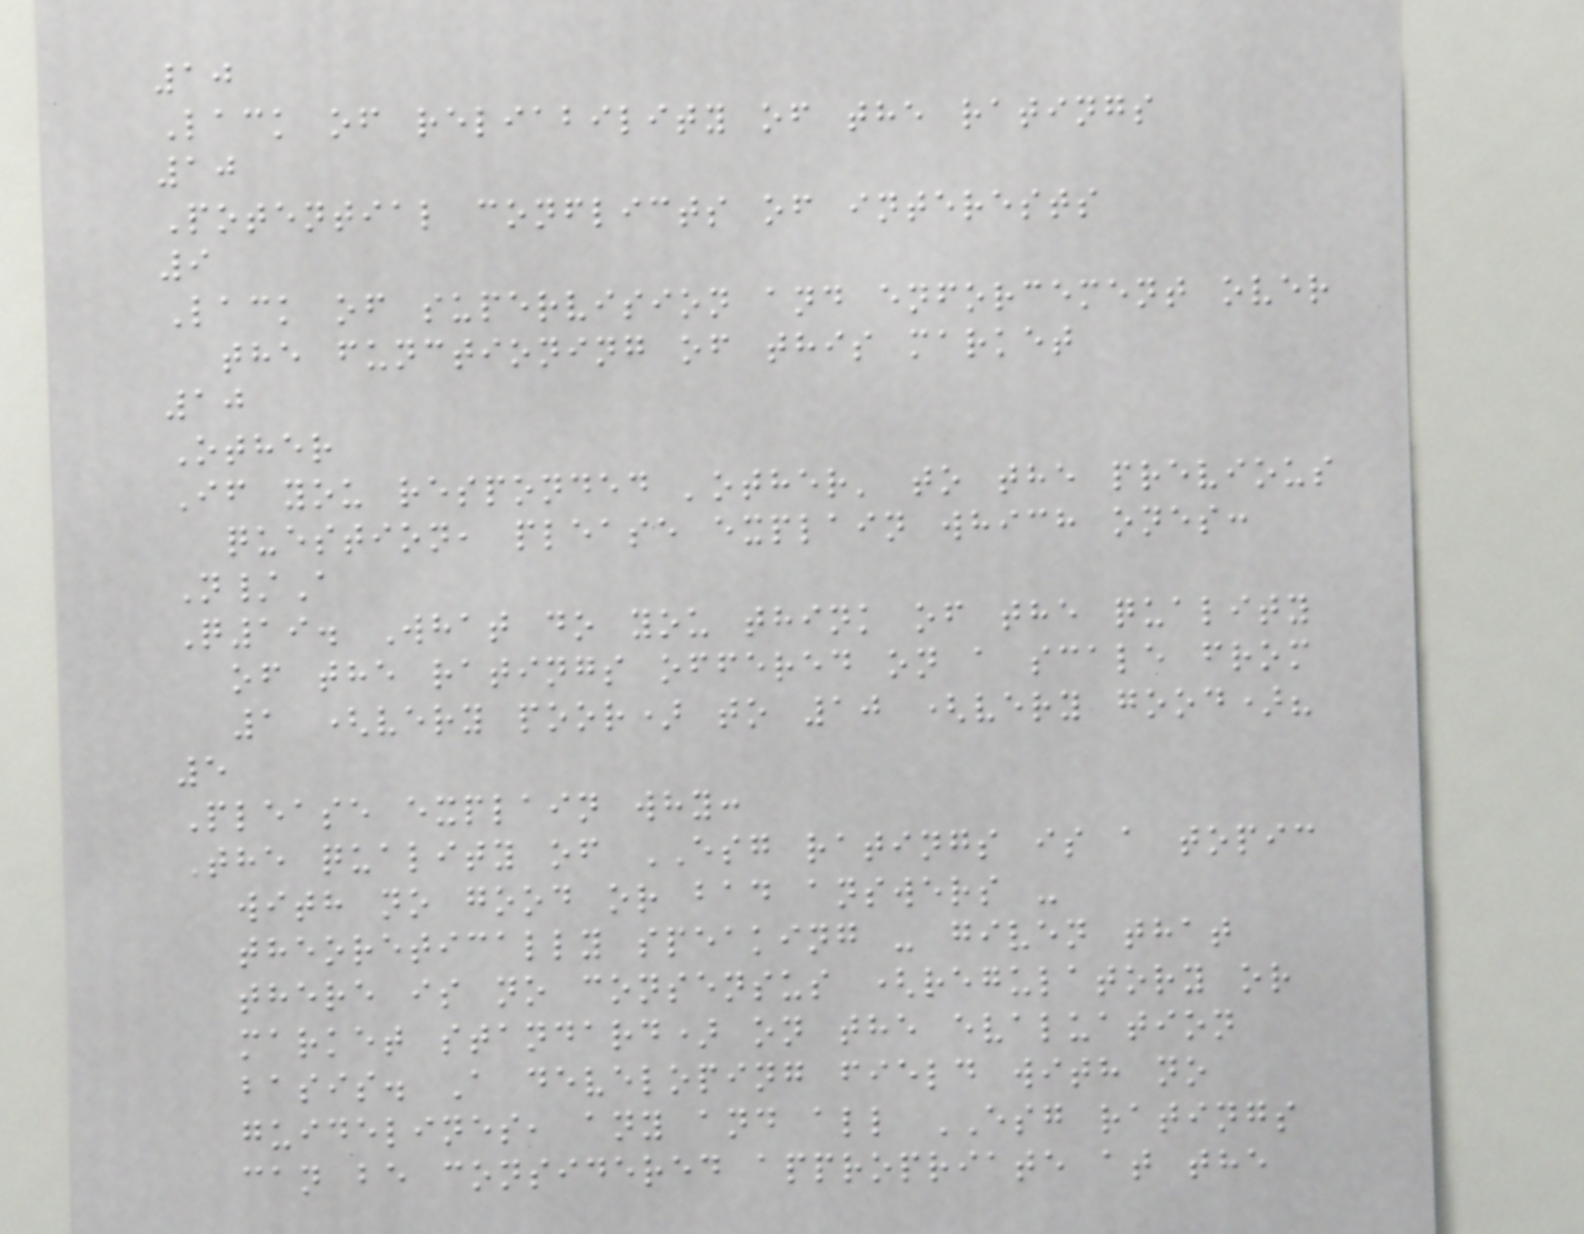10
Lack of reliability of the ratings
10
Potential conflicts of interests
9
Lack of supervision and enforcement over
the functioning of this market
10
Other
If you responded 'other' to the previous
question, please explain which ones:
N/A
Q19. What do you think of the quality
of the ratings offered on a scale from
1 (very poor) to 10 (very good)?
5
Please explain why:
The quality of ESG ratings is a topic
with no good or bad answers -
theoretically speaking - given that
there is no consensus (regulatory or
market standard) on the evaluation
basis. A developing field with no
guidelines, any and all ESG ratings
can be considered appropriate at the
